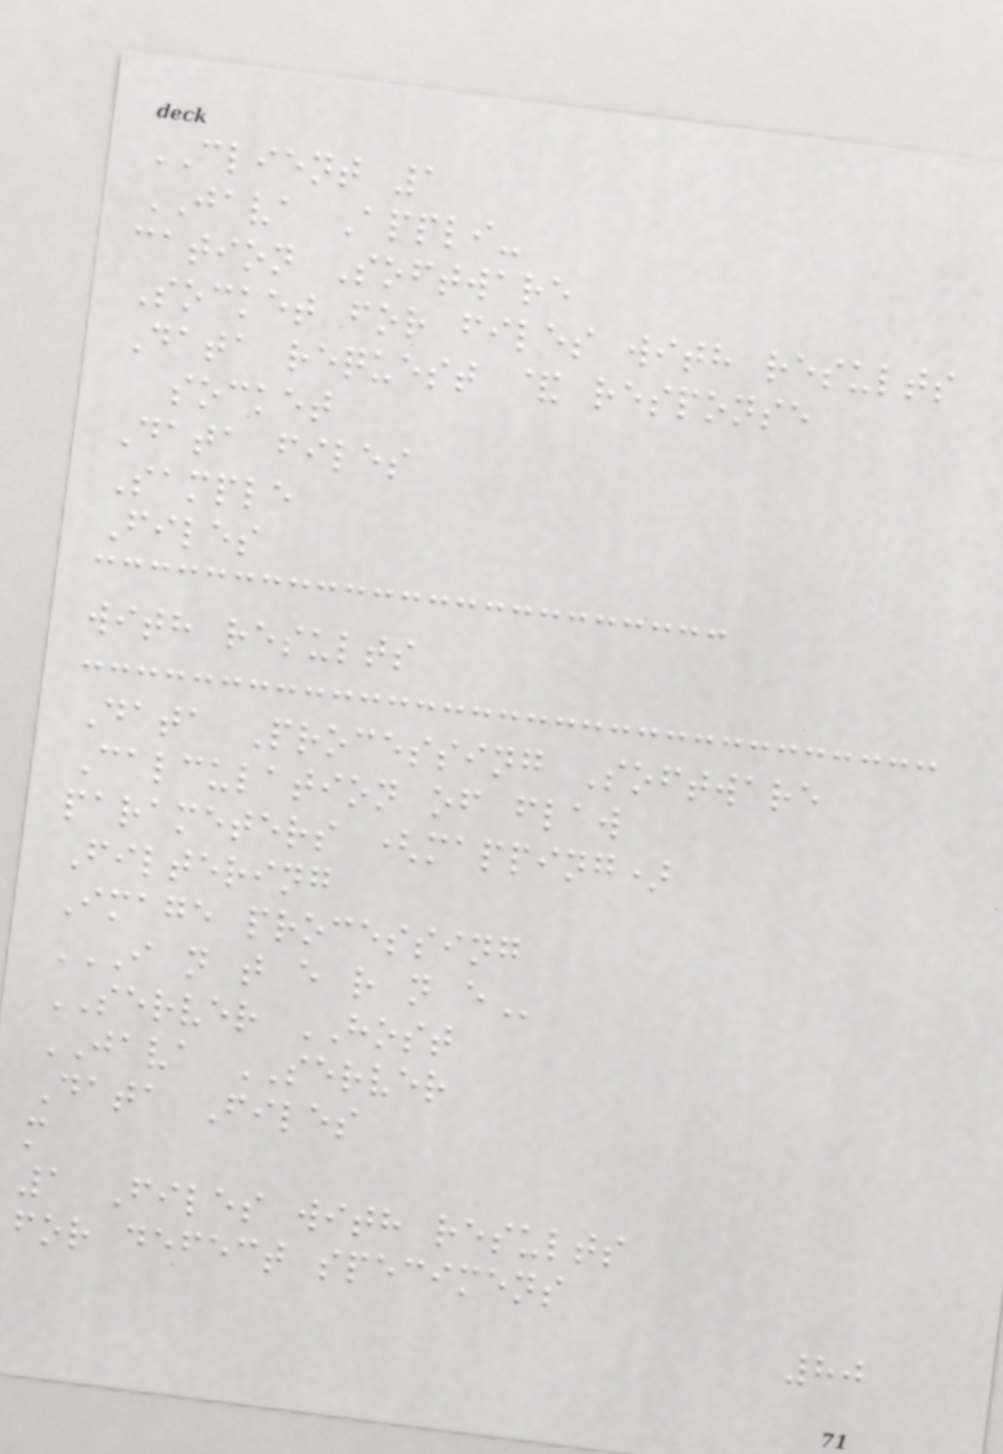CLIENT 1
JAVA Appli-
cation Software
Socket for files with results
Data request & response
socket
Data files
Sample
Files
with results
Data Processing Software
Calculation of flaw
parameters (mapping)
Filtering
Image processing
I N T E R N E
SERVER HOST
JAVA SERVER
Data Files
m
1 Files with results
for defect specimens
80
